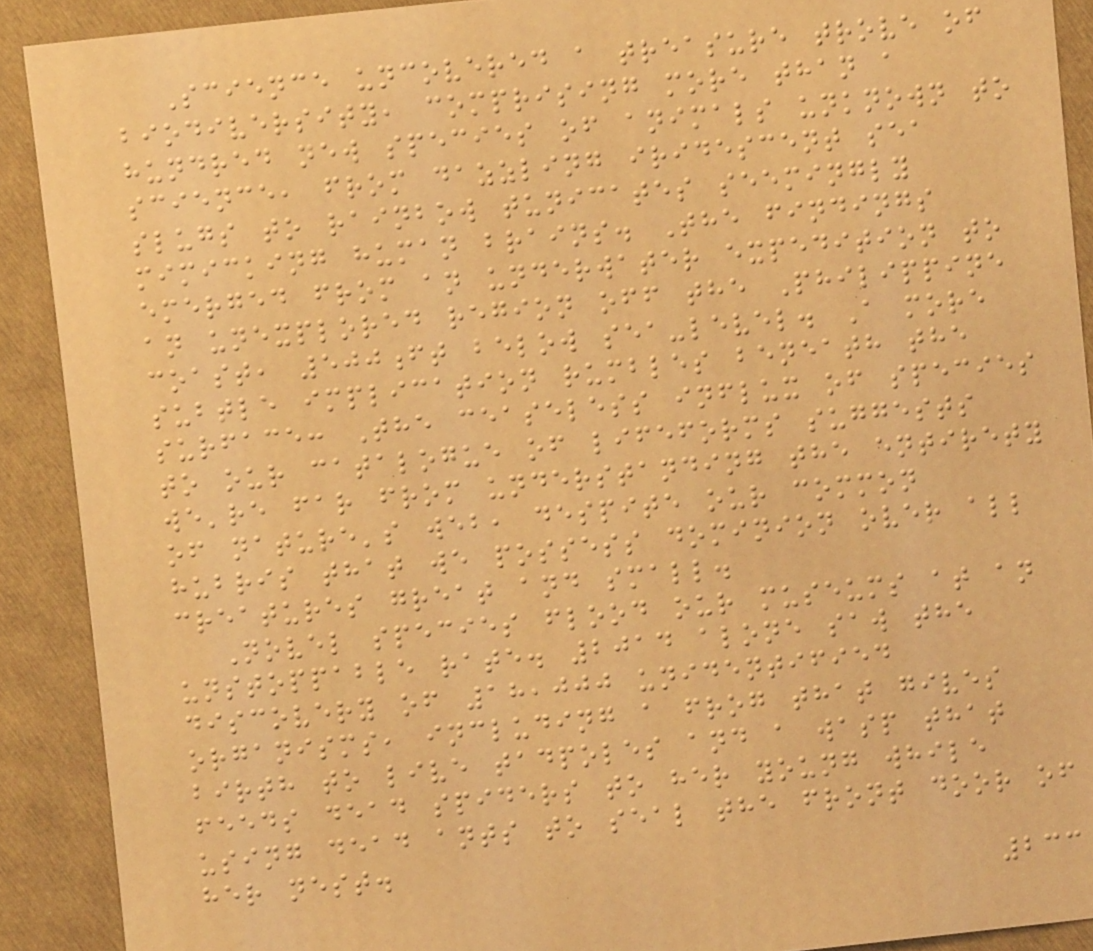Science uncovered a treasure trove of
biodiversity, comprising more than a
hundred new species of animals unknown to
science, from dazzling iridescent sea
slugs to rainbow tunicates seemingly
mimicking human brains. The findings
emerged from an underwater expedition to
an unexplored region off the Philippine
coast, 500ft below sea-level. A more
subtle implication rumbles beneath the
surface: The ceaseless influx of species
to our catalogue of lifeforms suggests
we're far from understanding the entirety
of nature's web, despite our common
hubris that we possess dominion over all
creatures great and small.
Novel species flood our museums at an
unstoppable rate. 2014 alone saw the
discovery of 18,000 unidentified
organisms, including a frog that gives
birth to live tadpoles and a wasp that
feeds dead spiders to her young while
using dead ants to seal the front door of
her nest.
233
